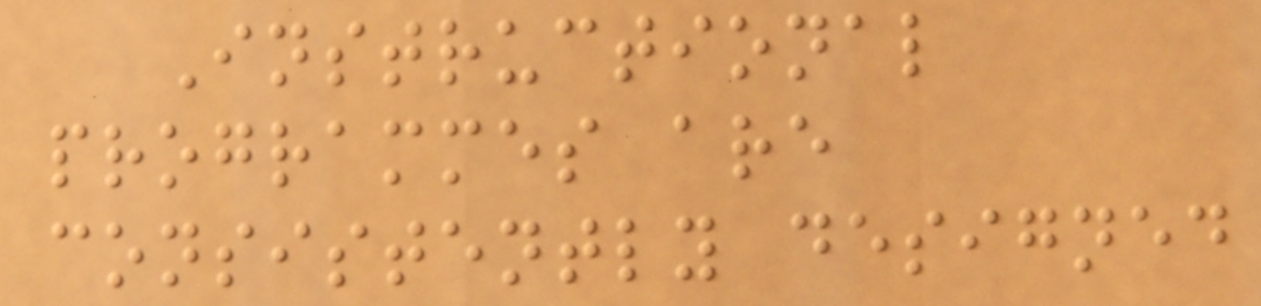Instructional
programmes are
consistently designed
